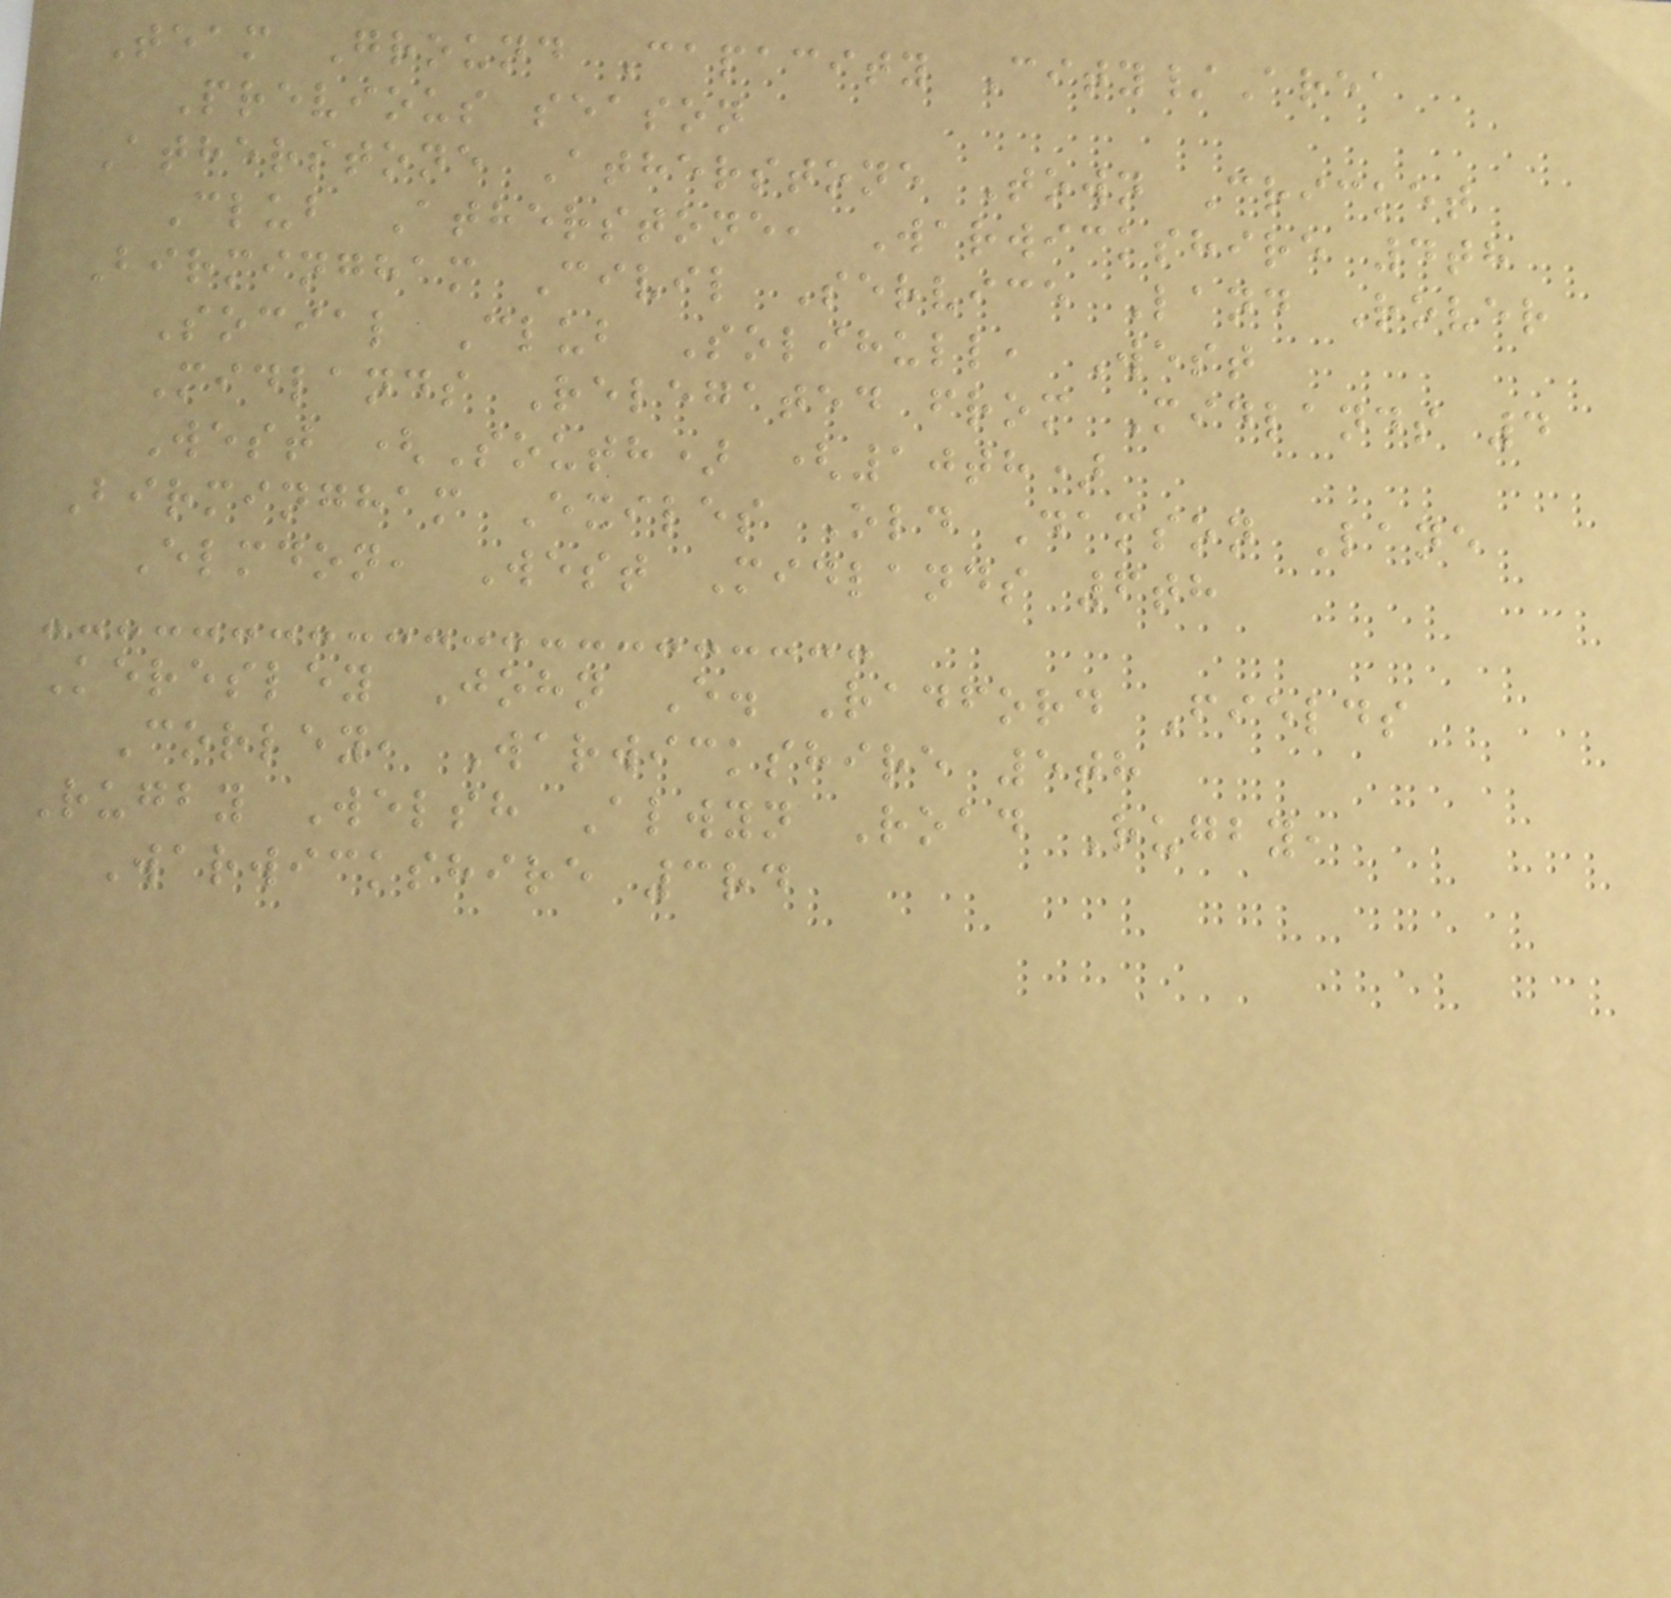Team Ground Capacity City/Area
Previous season
Atherstone Atherstone Town Cricket
Club Atherstone, Warwickshire 4th
Birmingham Civil Service Land Rover
Social Club Solihull, West
Midlands Relegated from Midlands 4
West (South) (10th)
Birmingham Exiles Old Damson Lane
Elmdon, West Midlands 6th
Keresley John E. Radford Fields
Corley, Warwickshire 5th
Rugby Welsh Alwyn Road Rugby,
Warwickshire 3rd
